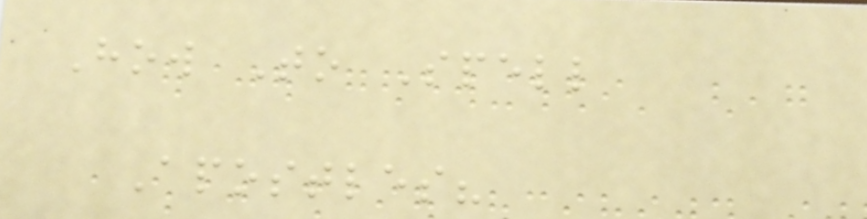How To Spell
Apostles?
